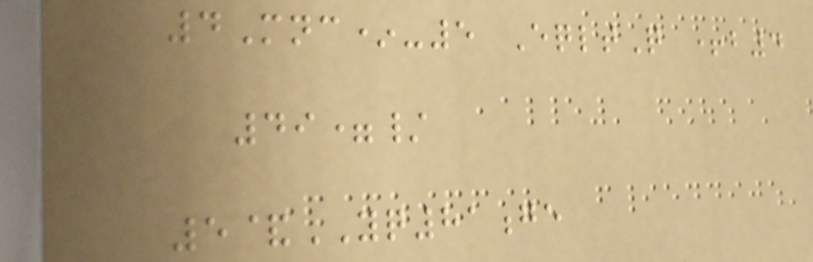4Mnc*-5 EqltQ +b4
49=/
5&YQ81ge
